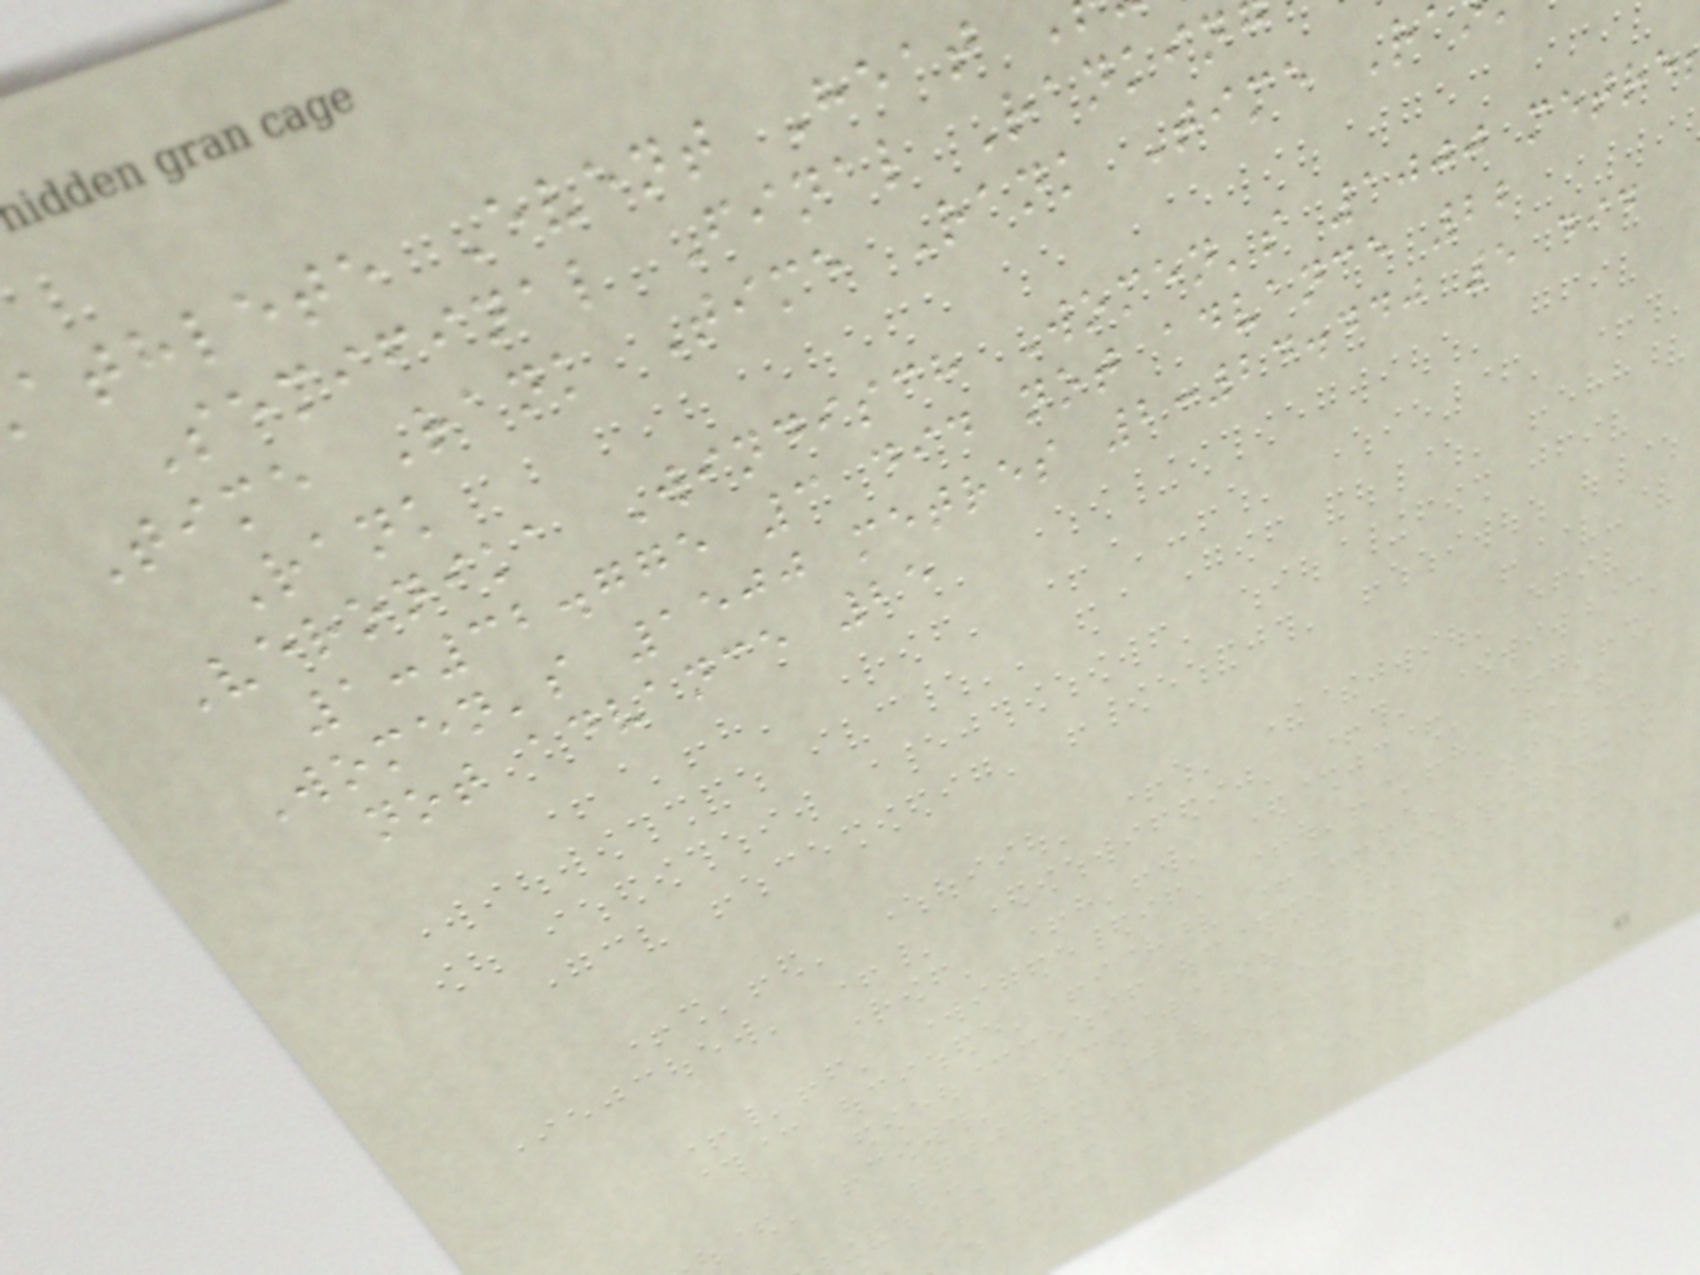athlete Event Heat
Semifinal Final Rankin
Time Rank Time Rank Time R
Rank
Veronika Windisch Women's 1000 metre
1:32.775 3 did not advance 22
Women's 1500 metres 2:24.440 5 did
not advance 25
